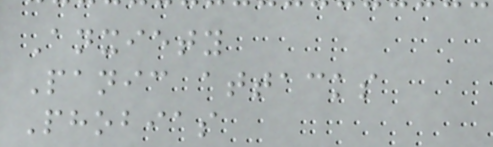Anxiety
Panic attacks
Phobias
